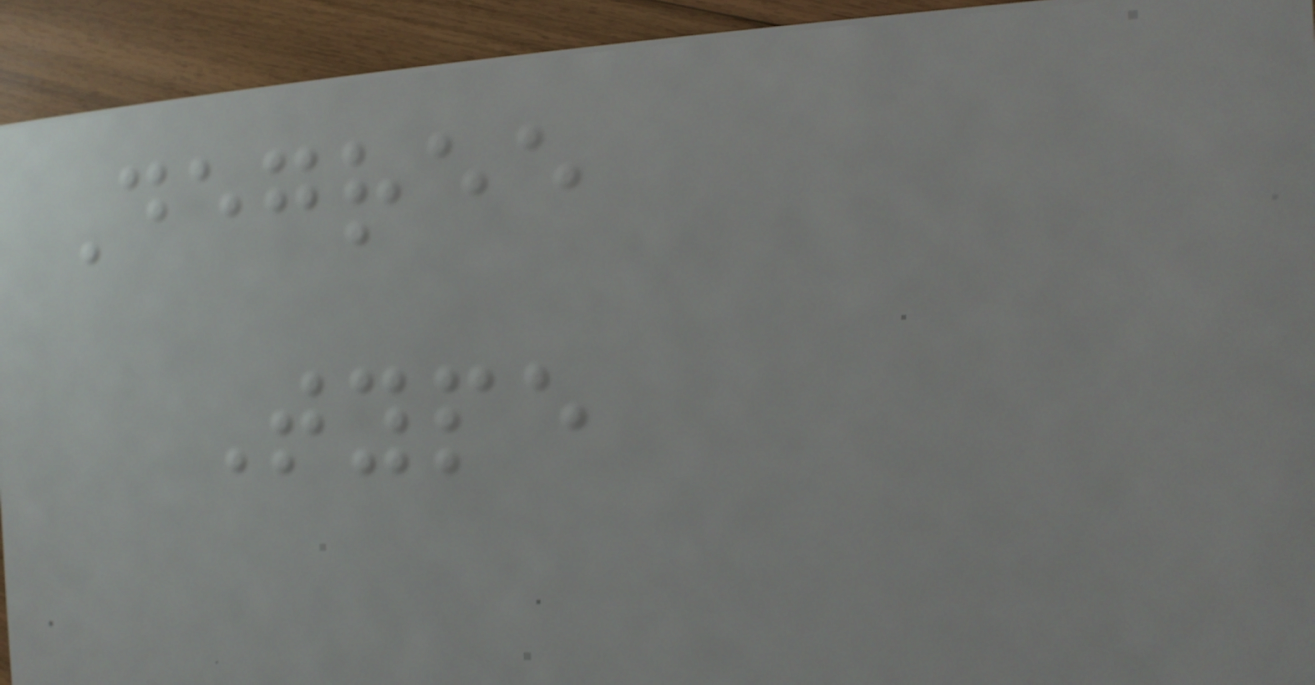Degree
Type
